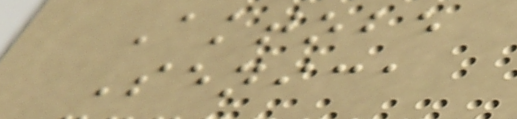Aktobe
Senica
